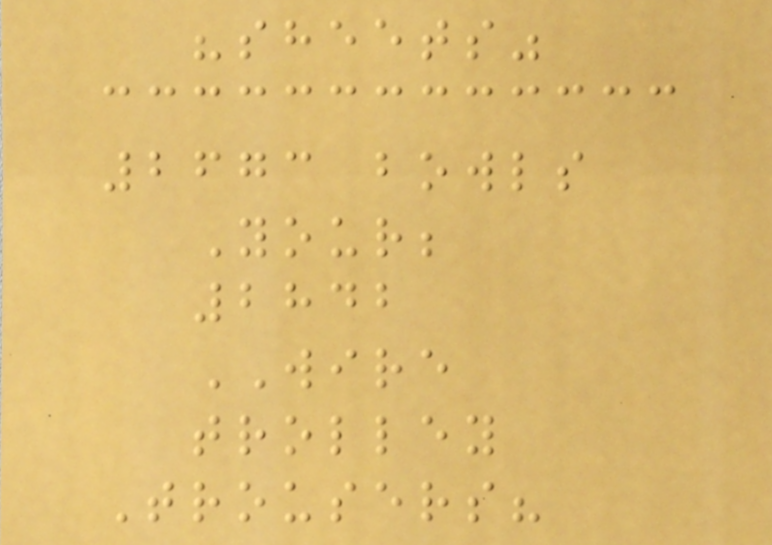"sheets"
2673 bowls
Your;
2842
WIRE
trolley
Trousers?
